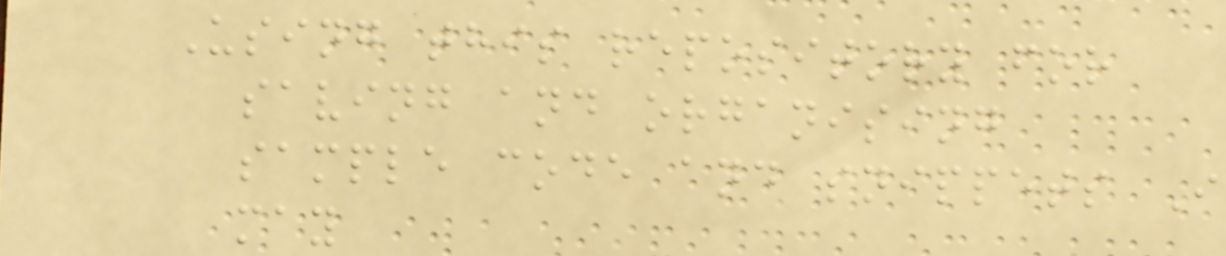Using this repository for
saving and organising
sample code and snippets I
may
